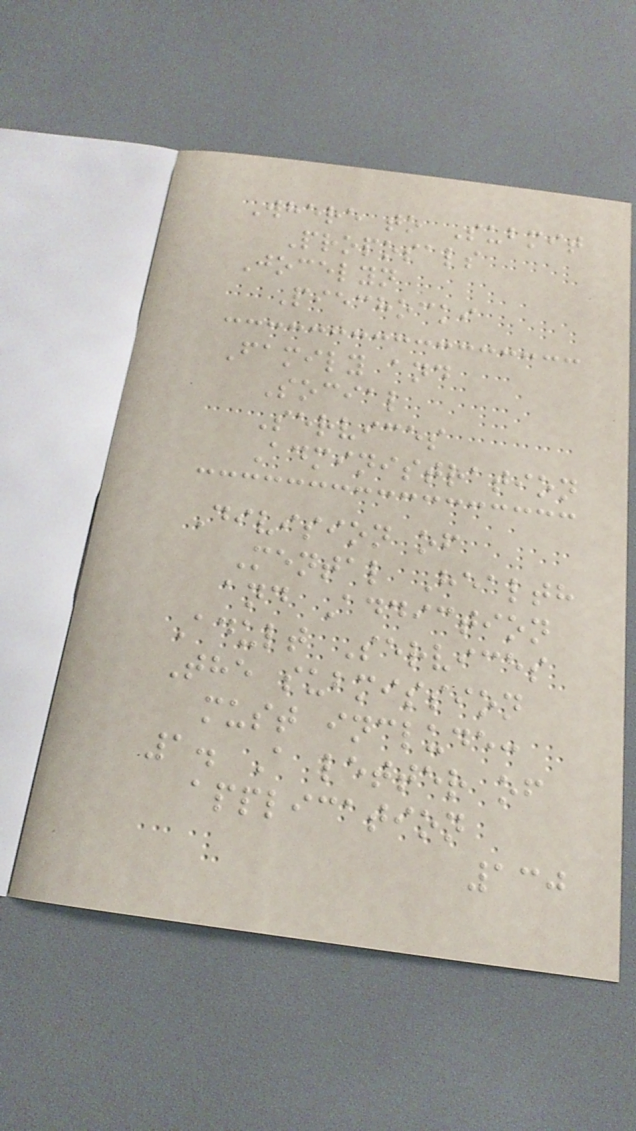Where to Submit
Proposals
Jocelyn
Piechocki
Family and
Social
Services
Administration
Division of
Mental Health
and Addiction
Adult Services
The submission
must include:
1. A letter of
application
130
